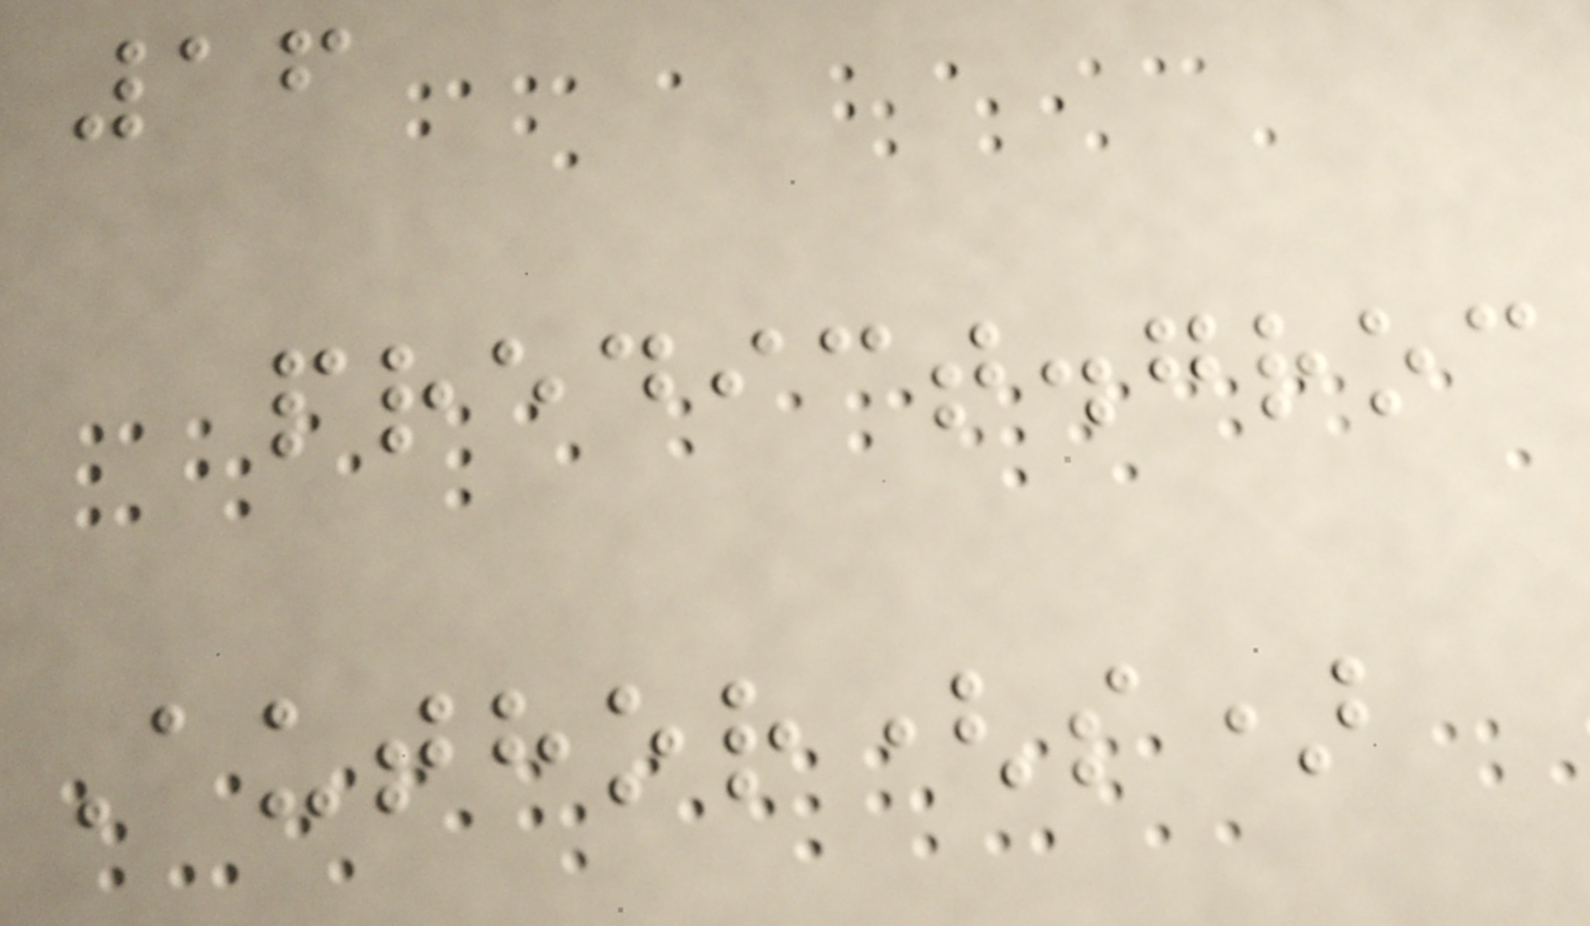16
predict.groc
Author(s)
